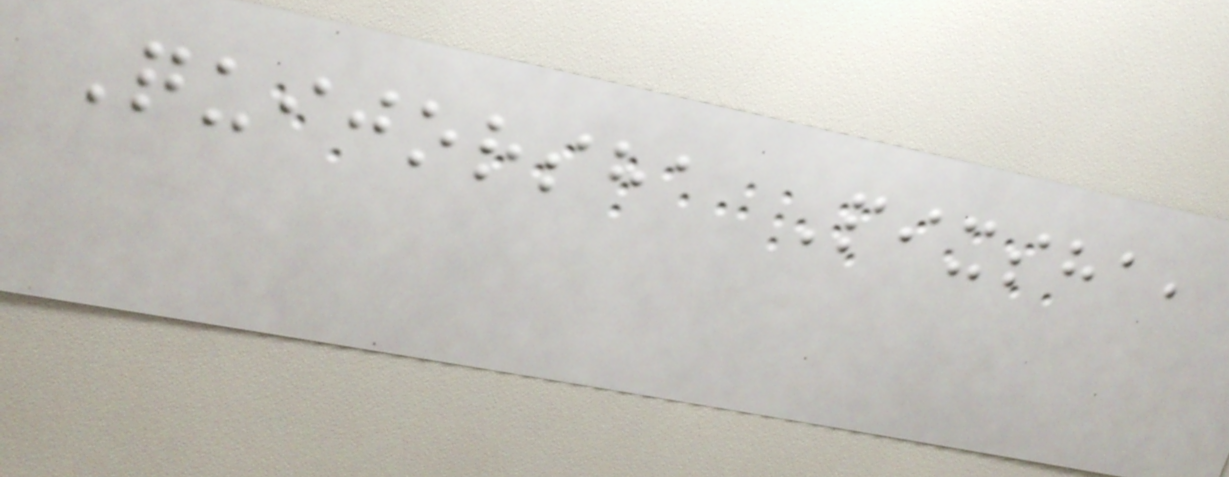Quijorsha Pixsha,
